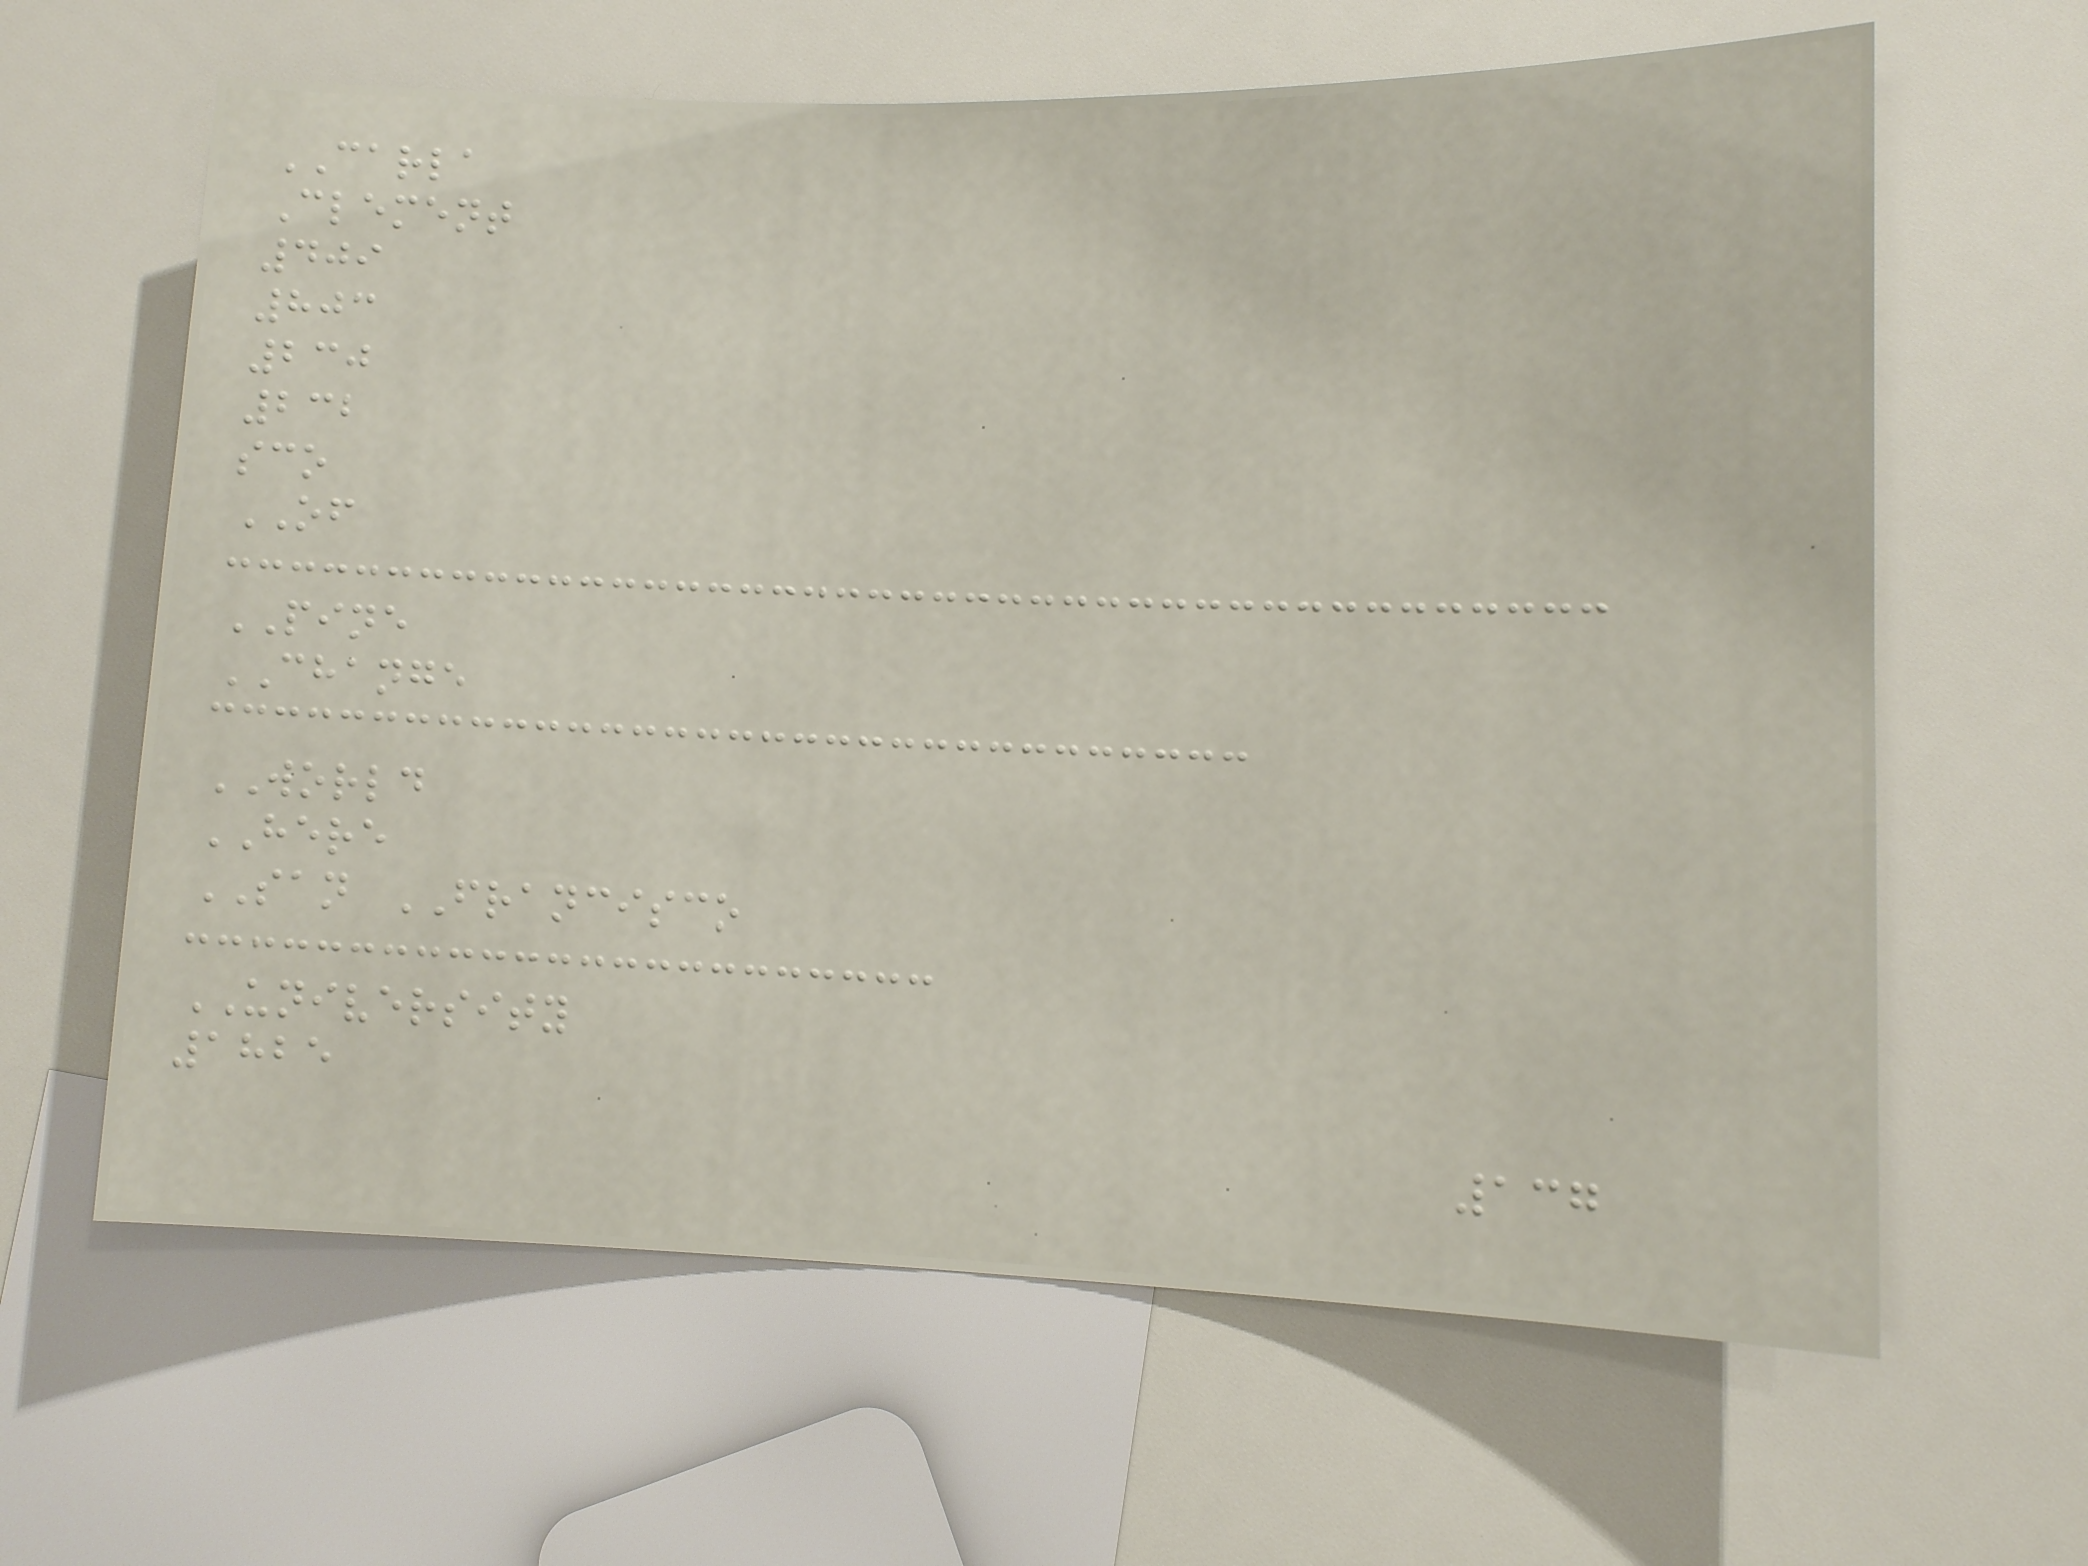CARLA
Clement
409
803
230
232
sco
OF
PINE
CHANGE
WORLD
HERE
SAN FRANCISCO
UNIVERSITY
1825
137
